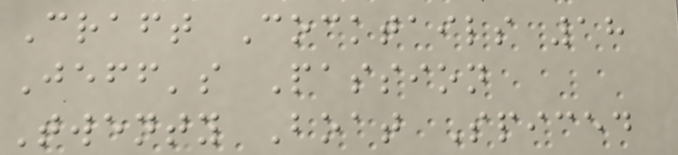Craft Cocktails 18
Jeff's Passion
Twenty Boat Spiced
